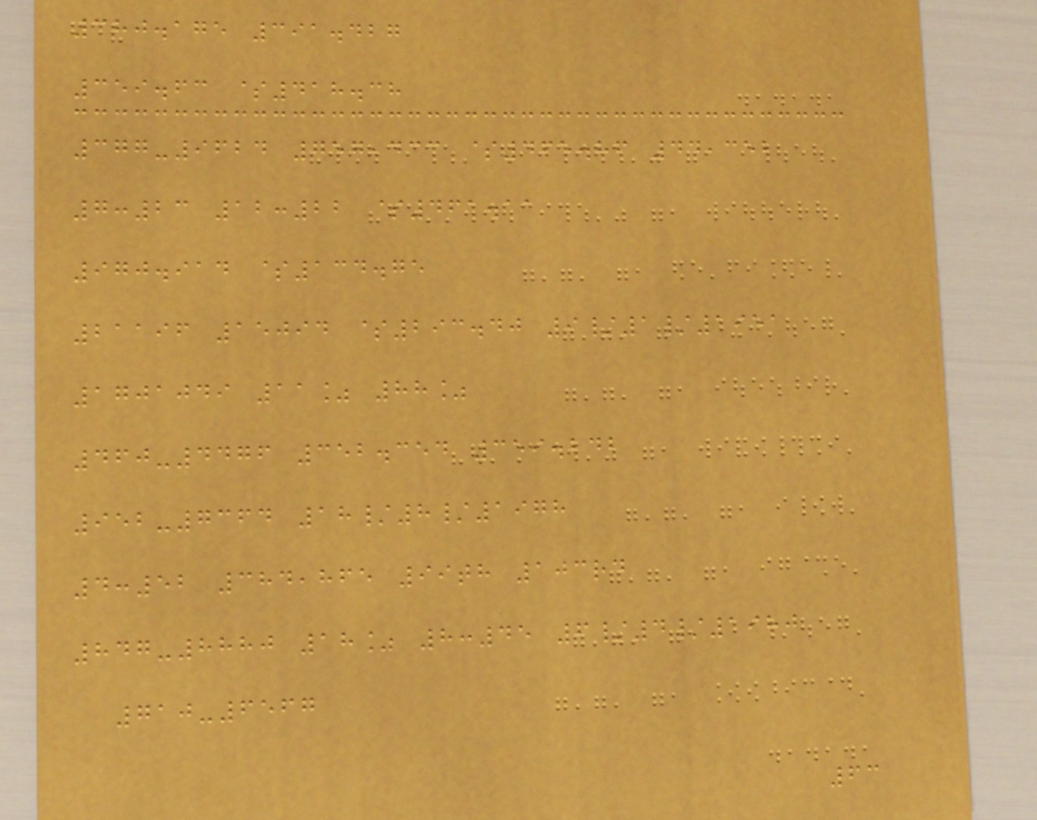380.175 391.427
359.63 $418.38
377-9624 757,433 $465.86 44,352
7:23 12:22 $461.11
970.914 $134.75
21196 15094 $293.40 9/1/1951
1701049 11% 88%
460-4476 352.354 359.242
952-7364 18/8/1978
4:52 384,865 99th 103rd
847-8880 18% 8:45 6/4/1980
710-6567
63
